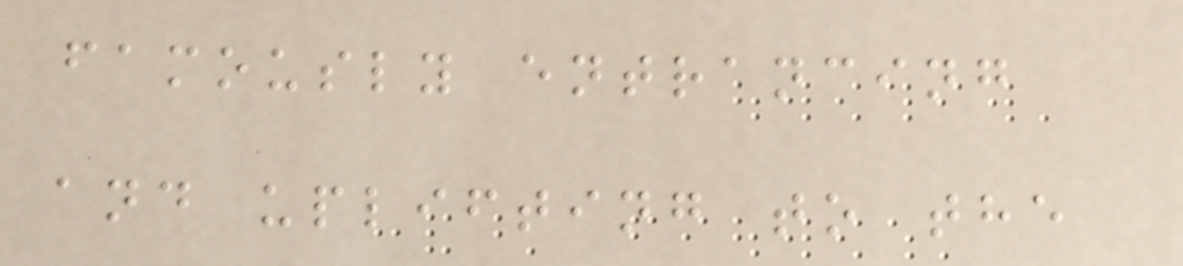famously entrancing
and uplifting to the
